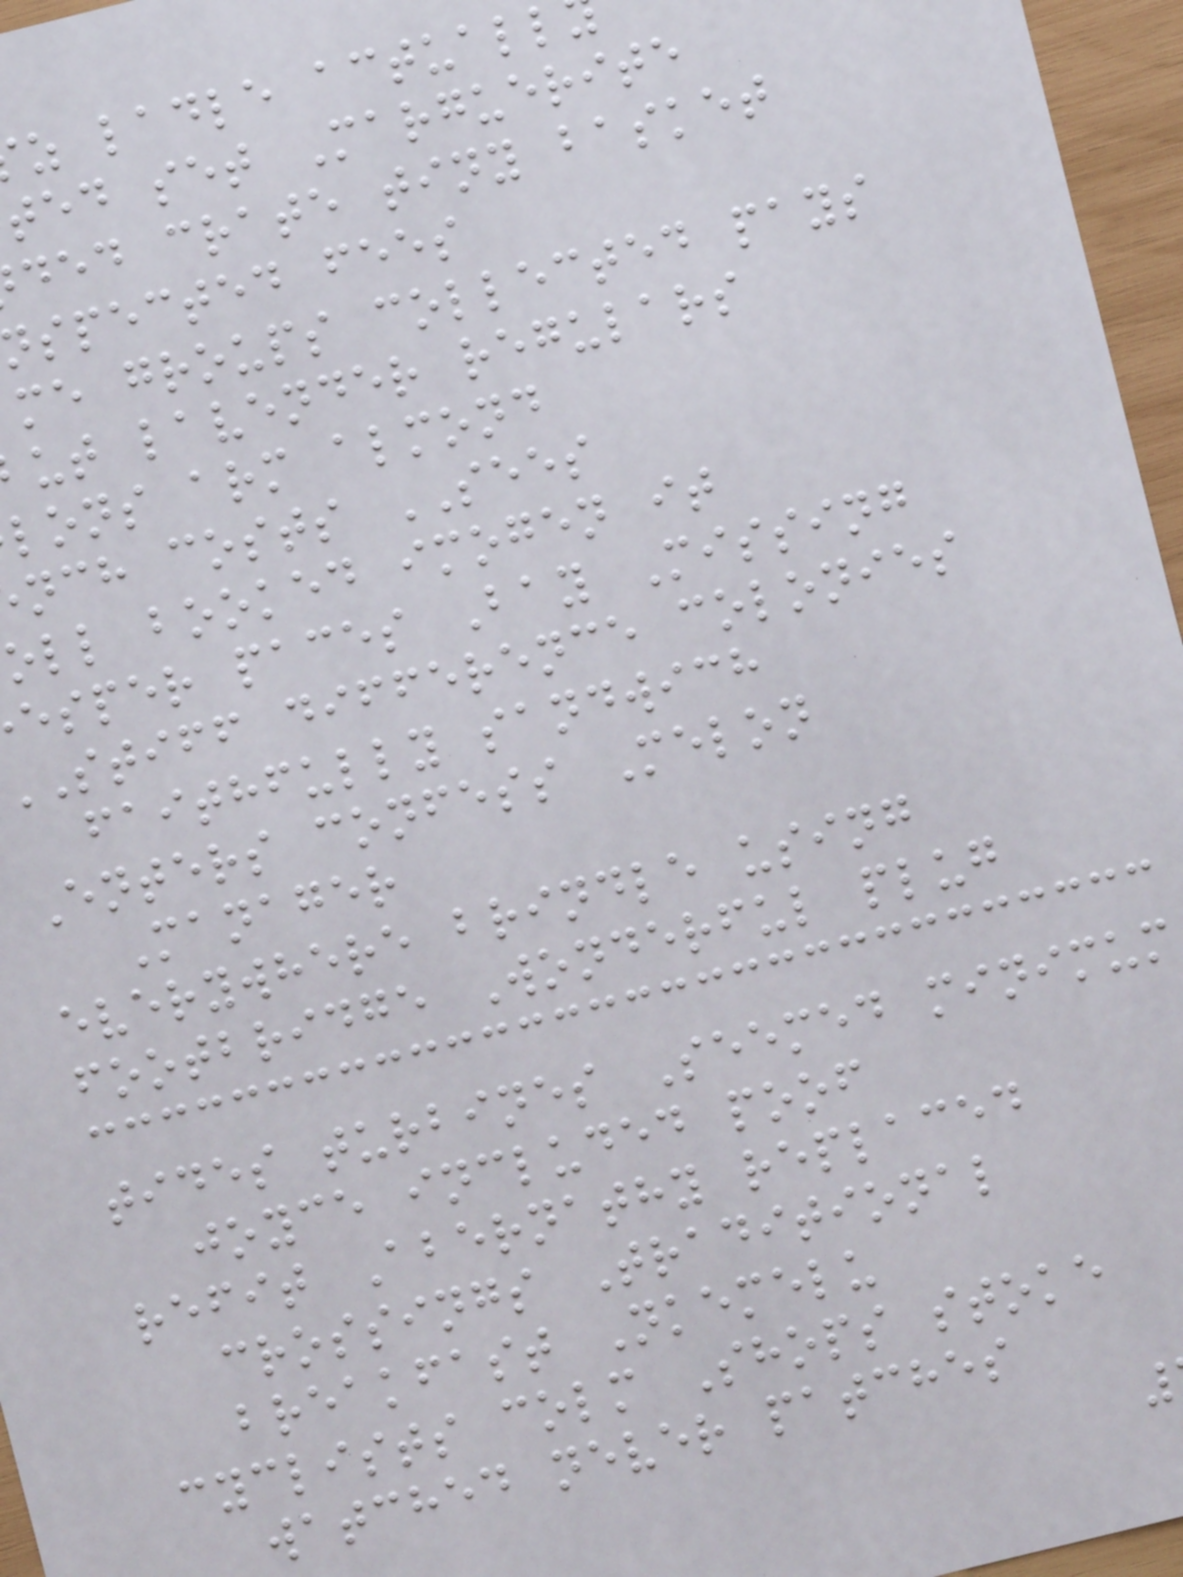z ladle actuall
ted set Marguerite
ded crate tiny basket
spected fees
me groups collected pays
ut lavender regulars
lons arm almond
nch costs SEES
oll booked imogen it
esper paces Bay Missing
stiff difference colonies
faithfully sandwich
Enters confess Melon
Manager
everywhere brindle using
footbridge Wonderful plug
tides turbines Seemed minimum
joyce included poof
refit Abernathy replaced
crossings Traditional
breakfast Nkemelu
cyclists colm Shops stoke
watched never patches
